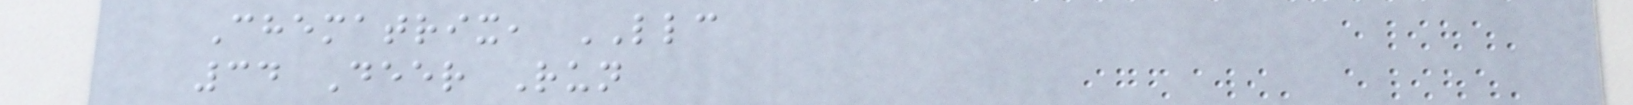Chematrix, LLC
34 Deer Run
